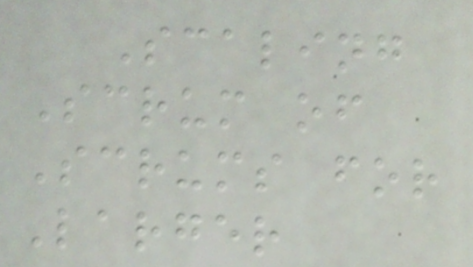Scaling
Scrum of
Scrums for
Larger
